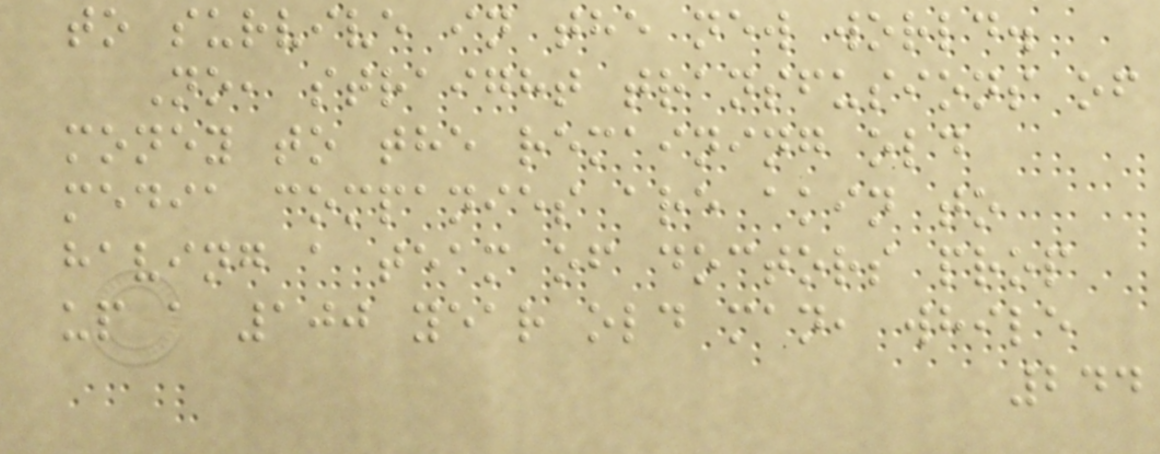to survive in the new world.
No, straight transfusions of
money to the remaining old
media companies are akin to
having a team of doctors prop
up a 100 year old man, while
244
